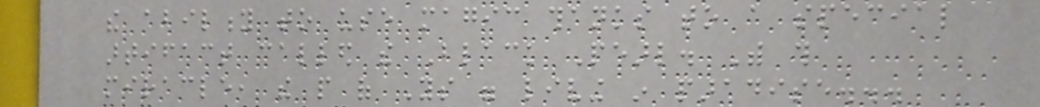the ability to use magic thanks to a special
artifact called the Black Pearl. With this
miracle, the people of Ys were living in paradise...
